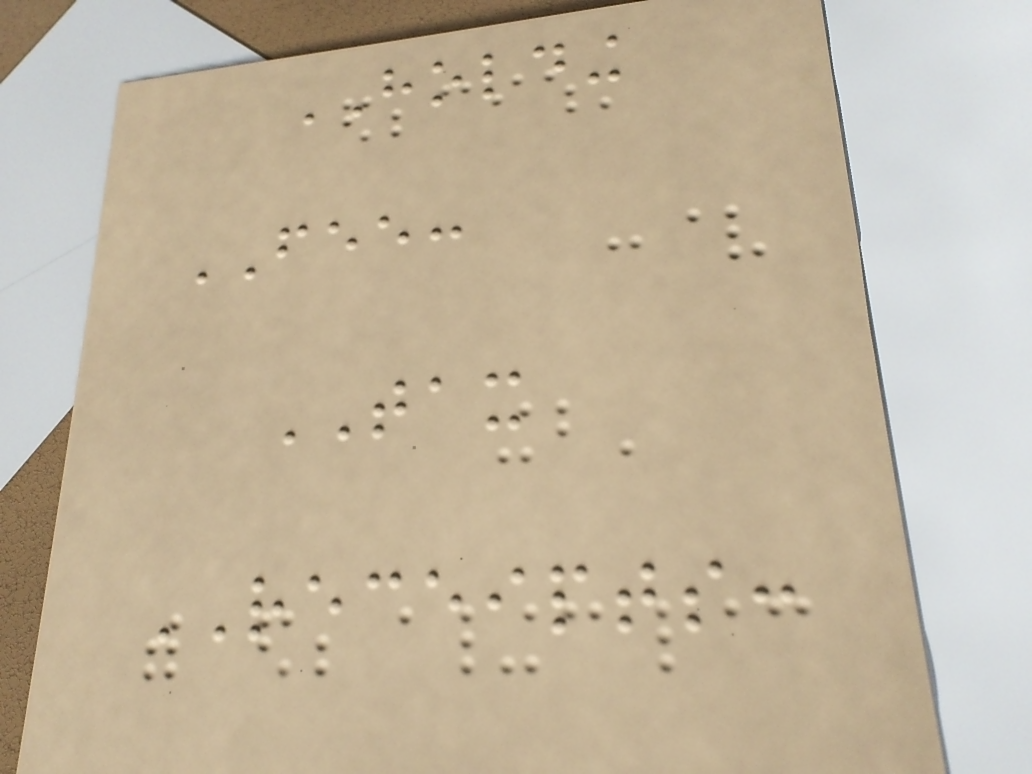HOLDING
FEE:
TAX
RECEIPTS:
